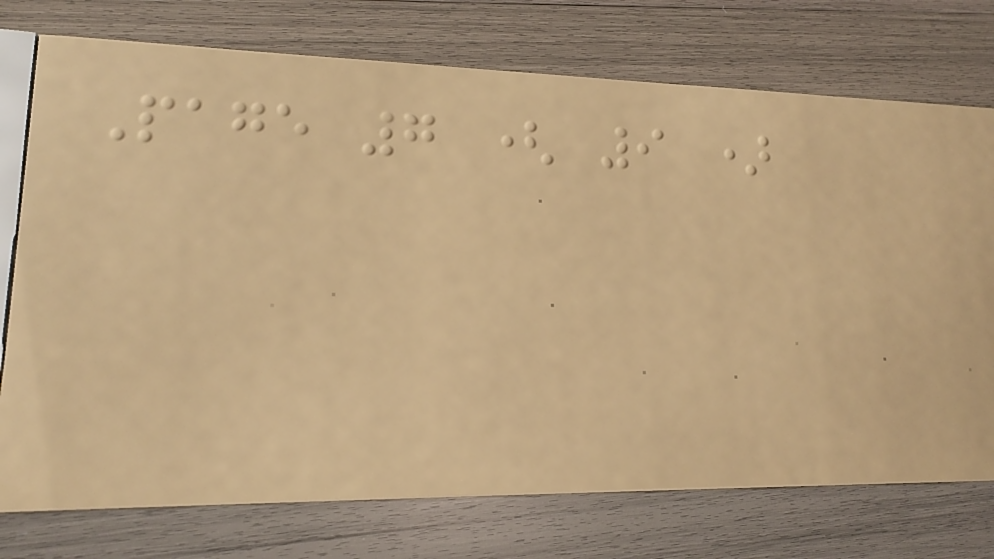Page 7 ( 9 )
